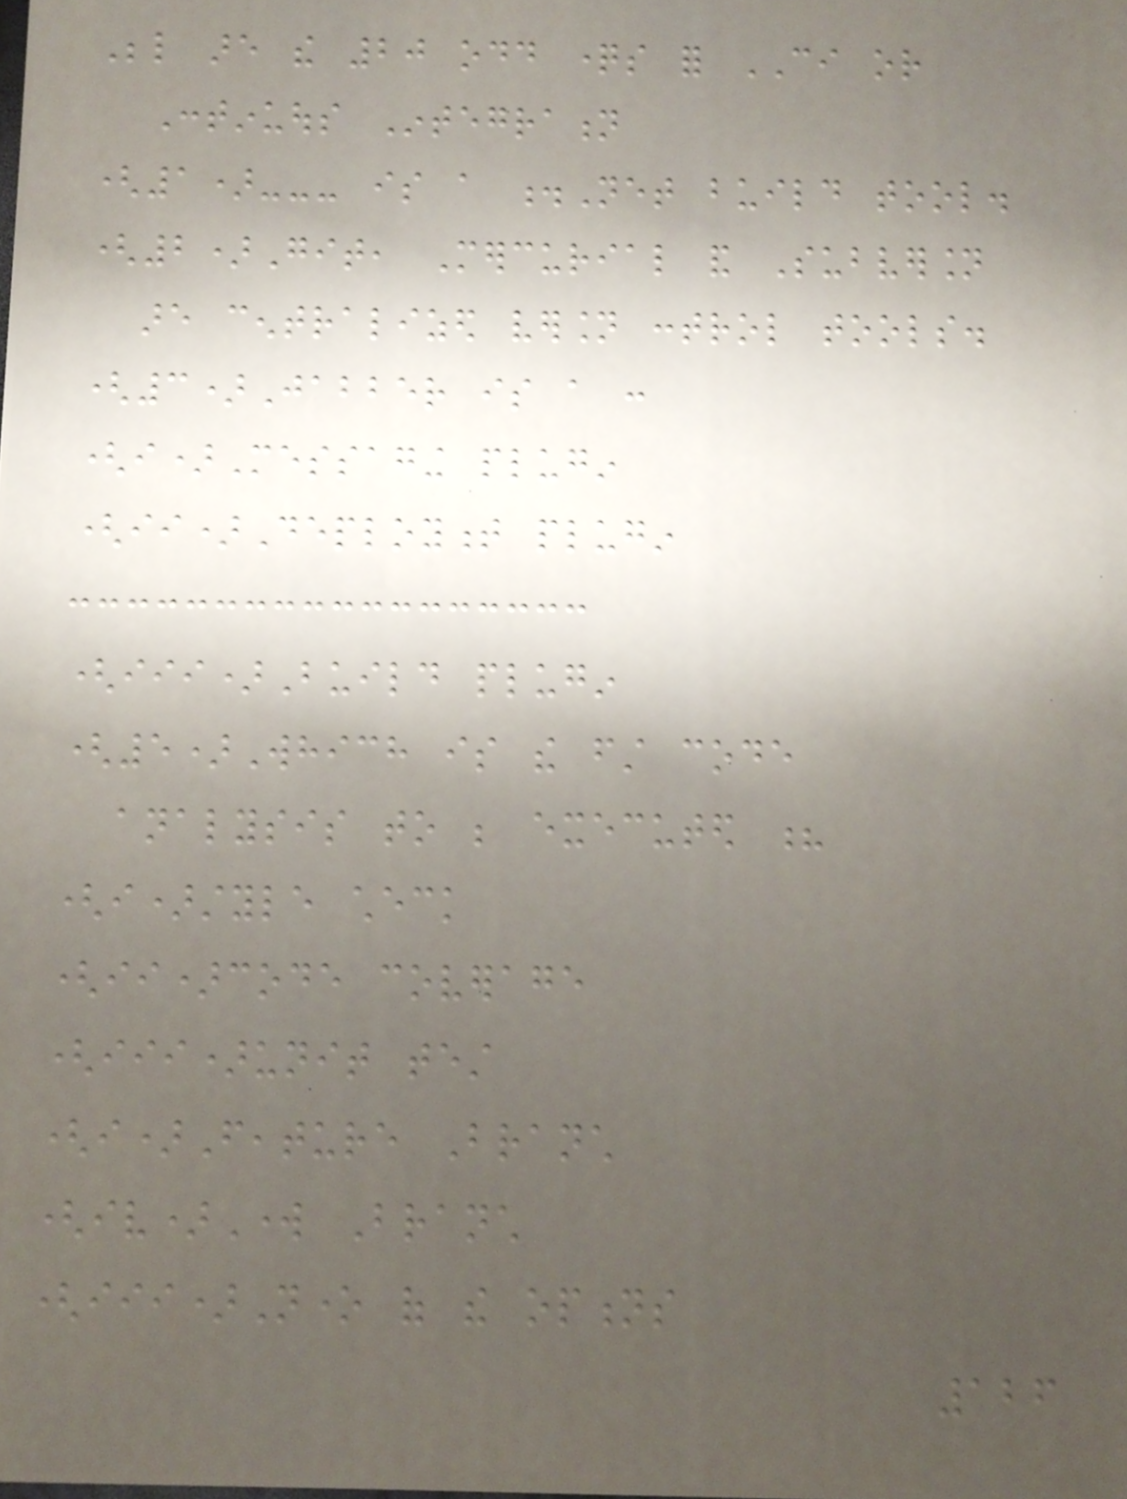Below are the 20 odd questions for CI or
Continuous Integration
(1)--- is a .Net build tool.
(2)Git, Mercurial and Subversion
are centralized version control tools.
(3)Jabber is a :
(i)Messaging plugin
(ii)Deployment plugin
(iii)Build plugin
(5)Which is the first code
analysis to be executed ?
(i)style check
(ii)code coverage
(iii)unit test
(i)Feature Branch
(iv)Work Branch
(iii)None of the options
126
